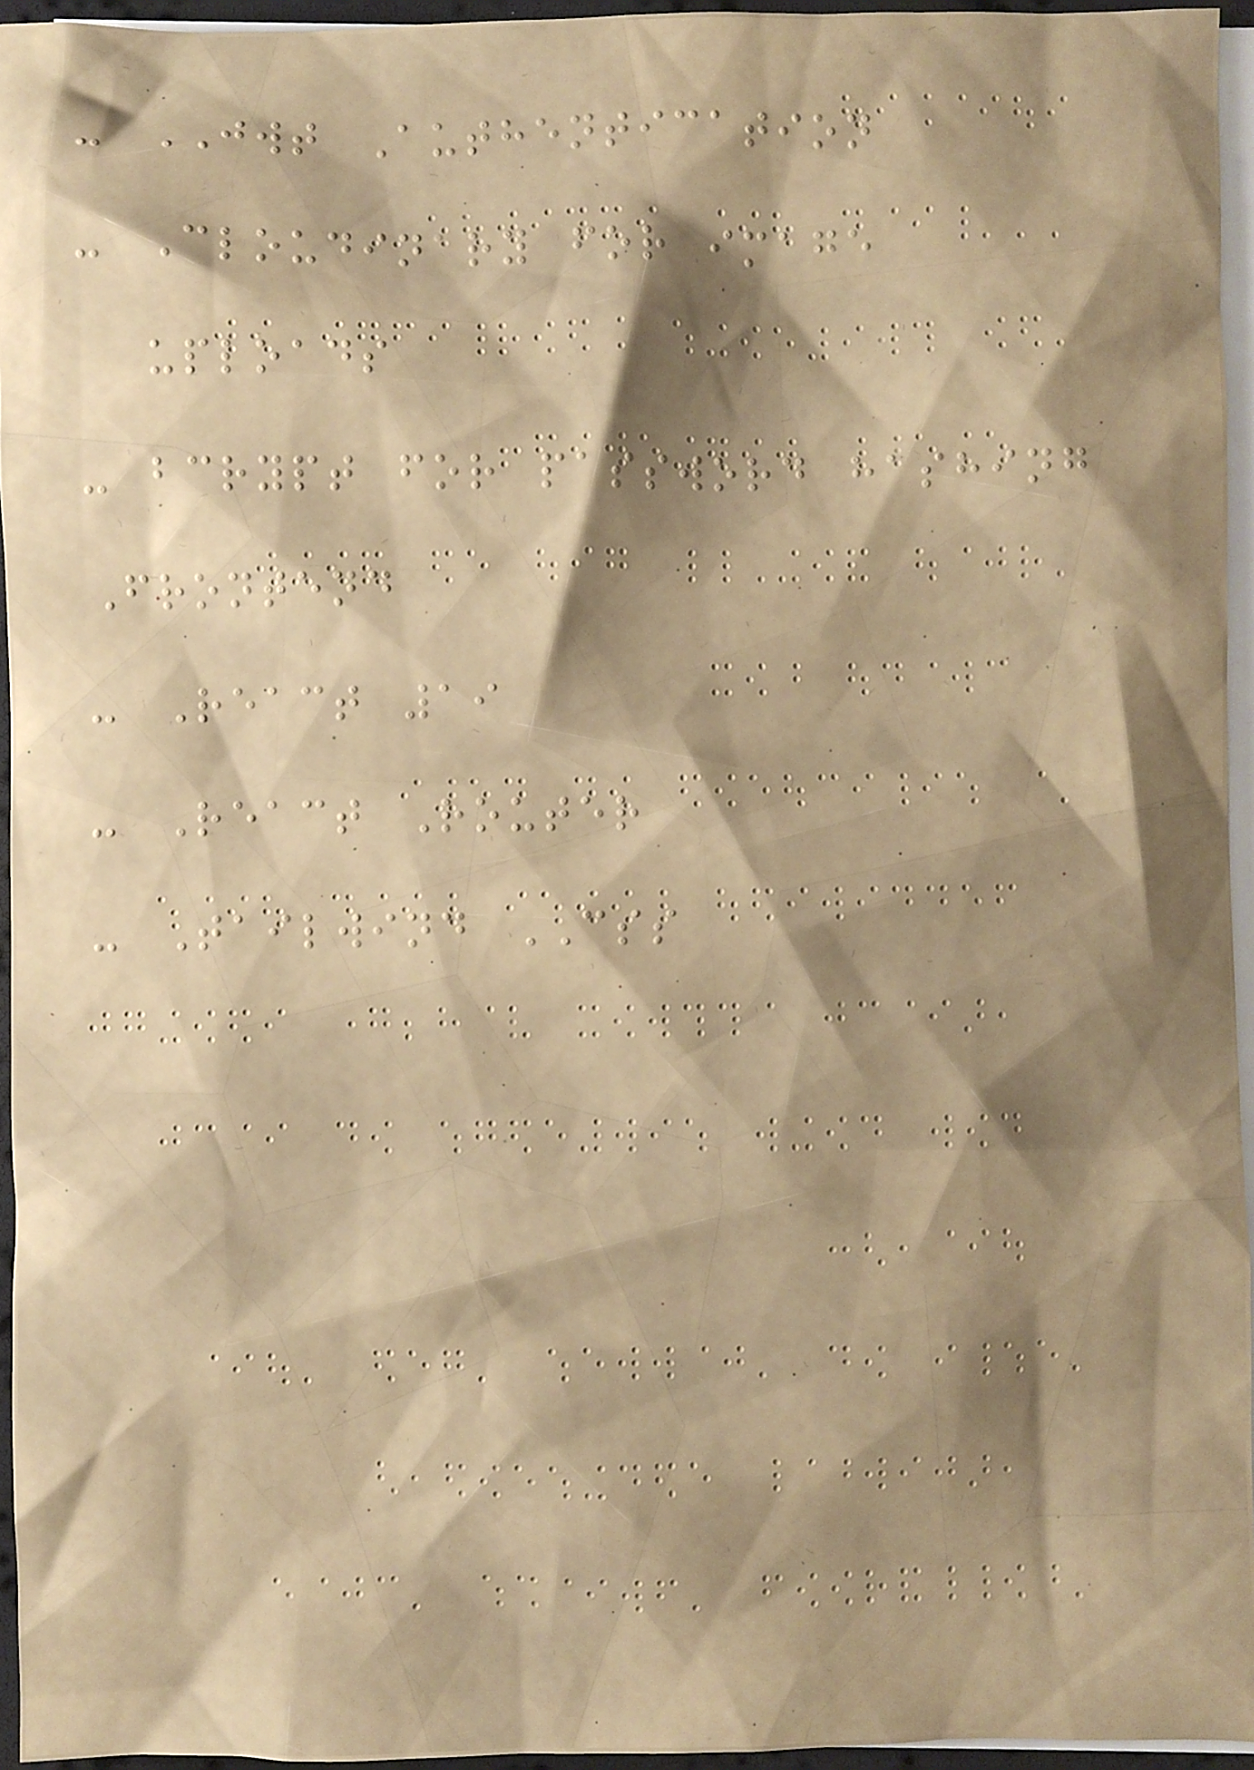- JWT Authentication
- Cloudinary for image
uploads
- bcrypt for password hashing
Frontend
- React 19
- React Router
- Tailwind CSS
